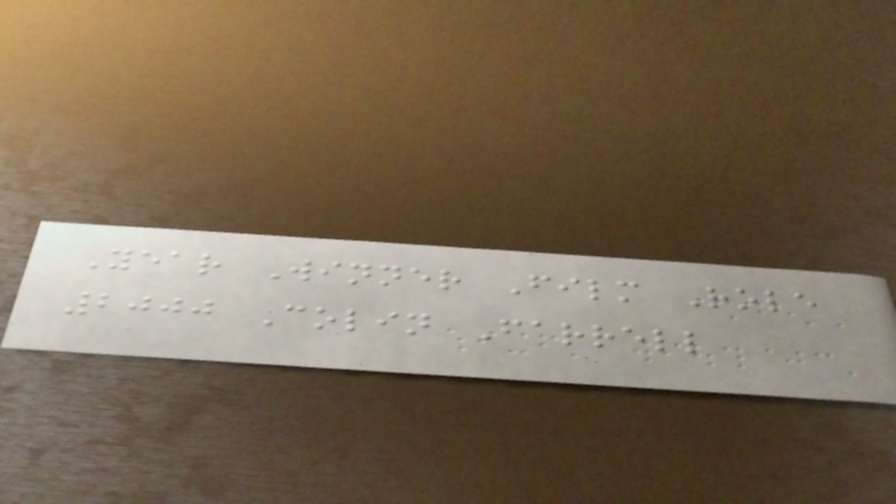Year Winner Film Role
2000 Colin Farrell
